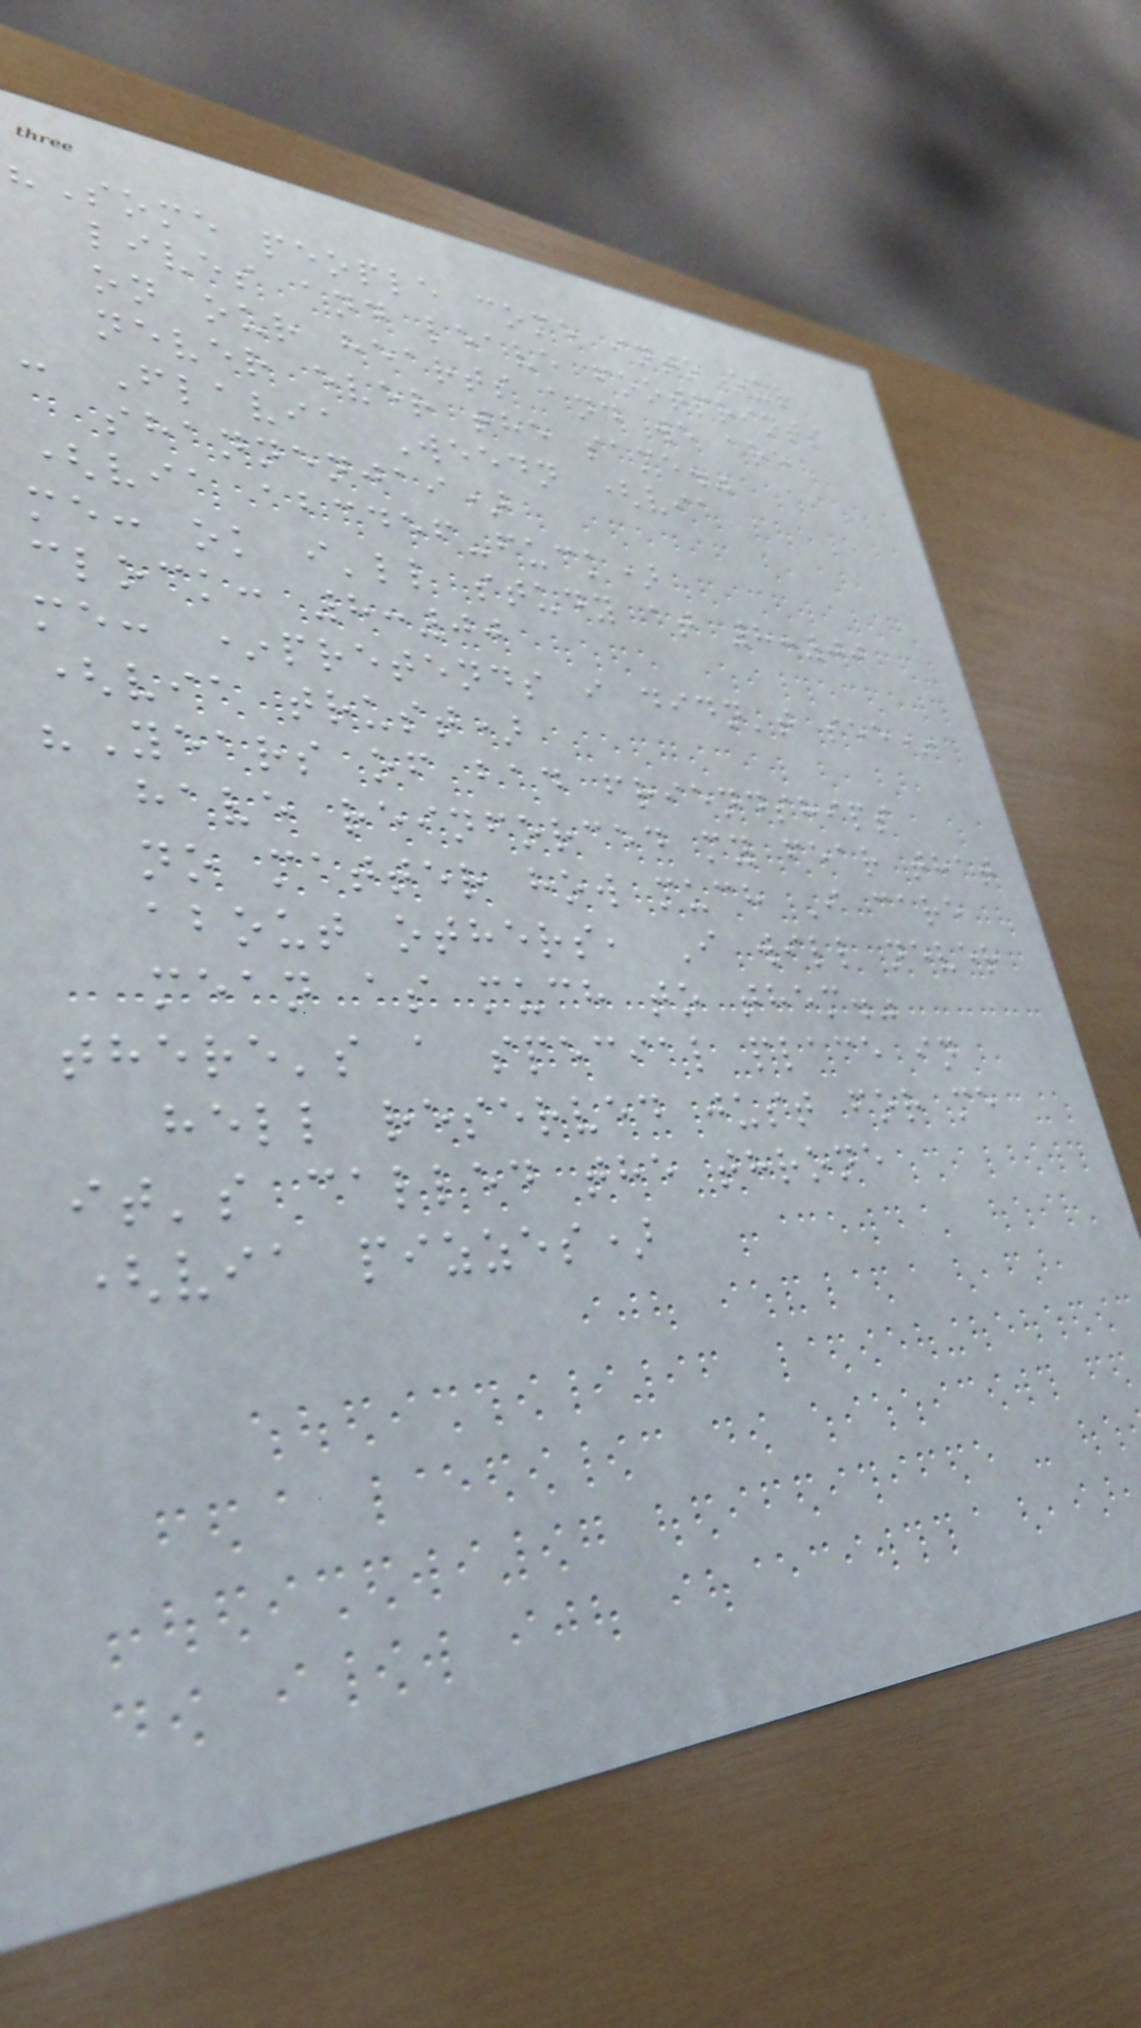"Some people come into our
lives and leave footprints
on our hearts and we are
never ever the same."
- Flavia Weedn (via
shannenjai)
(via abcdef-fuck)
me: ok i'll study at 8:00
clock: 8:00
me: *pretends i didn't see*
(via trust)
"Years of bad friendships
have reinforced my fear that
no matter how much I care
about others, I will never
mean as much to them."
there's a special place in
hell reserved just for me
it's called the throne
(via pizzes)
